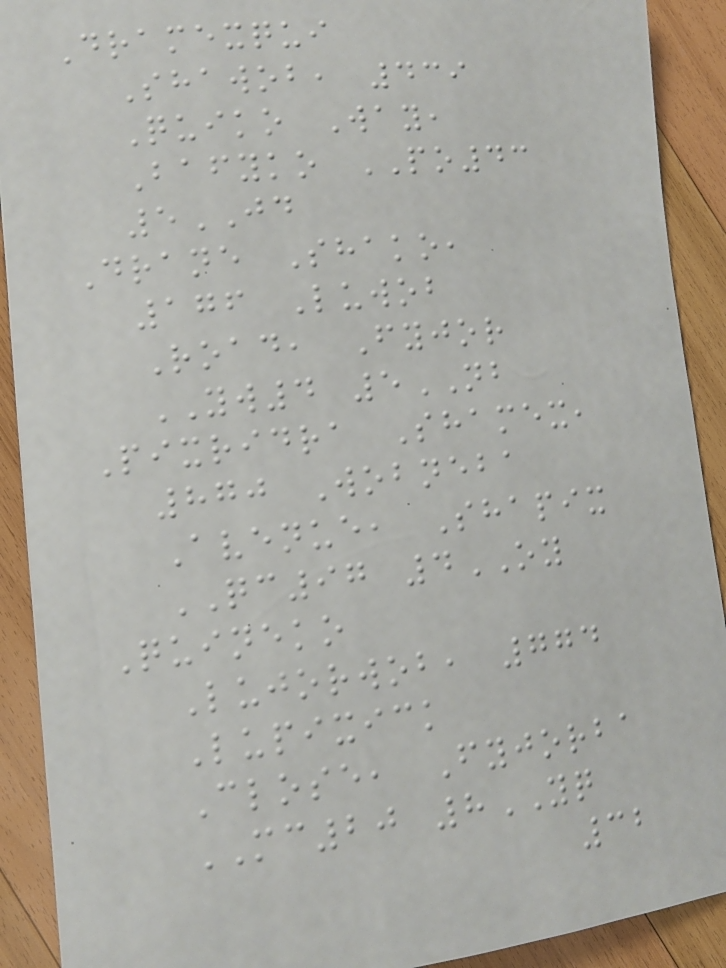Dramexqui
Shawob, 439
Quiko Way,
Bafyko PO43
5JD
Drane Shako,
176 Luwob
Road, Fyjor
YW4 5NB
Pixridra Shamex,
870 Wobneba
Avenue, Shapix
QC97 4OY
Quineko
Lujorwob, 774
Lupixick
Close, Fyjorba
MC20 8YQ
32
